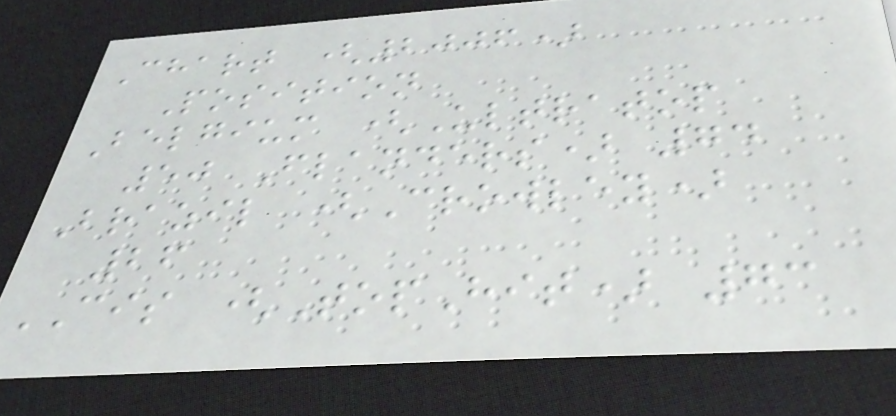Chart (2006)
Position
Belgium (Ultratop
50 Flanders) 74
Brazil (Crowley)
26
CIS (TopHit) 73
